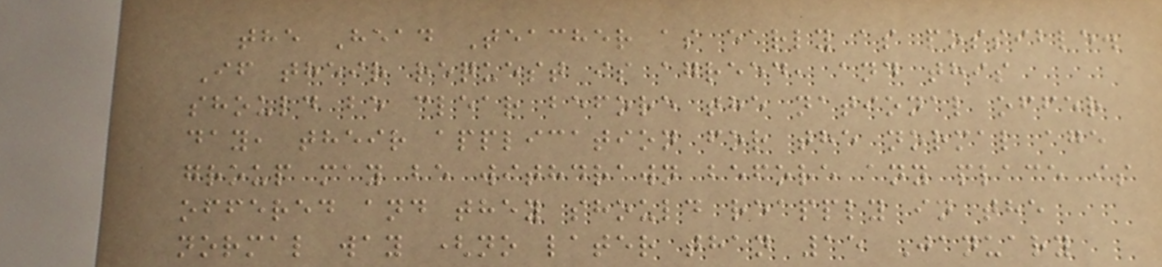the Head Teacher as early as possible.
If their request is agreed, and this
should be clear before the national offer
day, their application for the normal age
group may be withdrawn before any place is
offered and they should reapply in the
normal way (no later than 15 January
